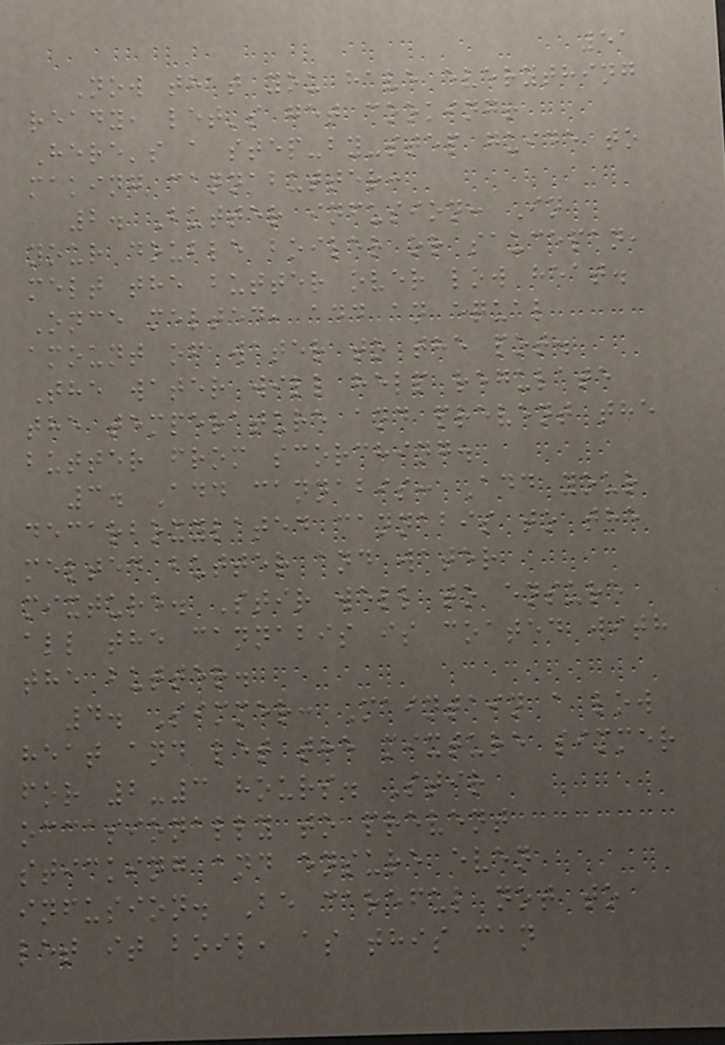51
Now that you have everything
ready, let's get cooking!
Here's a step-by-step guide to
making cannabutter:
2. Butter infusion: In
your double boiler or saucepan,
melt the butter over low heat.
Once melted, add an equal
amount of water to the pot.
The water will help regulate
the temperature and prevent the
butter from scorching.
3. Add cannabis: Add your
decarboxylated cannabis to the
melted butter and water
mixture. Stir well to ensure
all the cannabis is coated with
the butter.
4. Simmer: Maintain a low
heat and let the mixture simmer
for 2-3 hours. Stir
occasionally to prevent
sticking and ensure even
infusion. Be careful not to
let it boil, as this can
